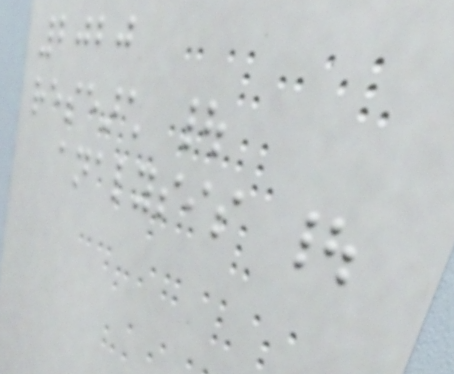2020
research |
analysis |
